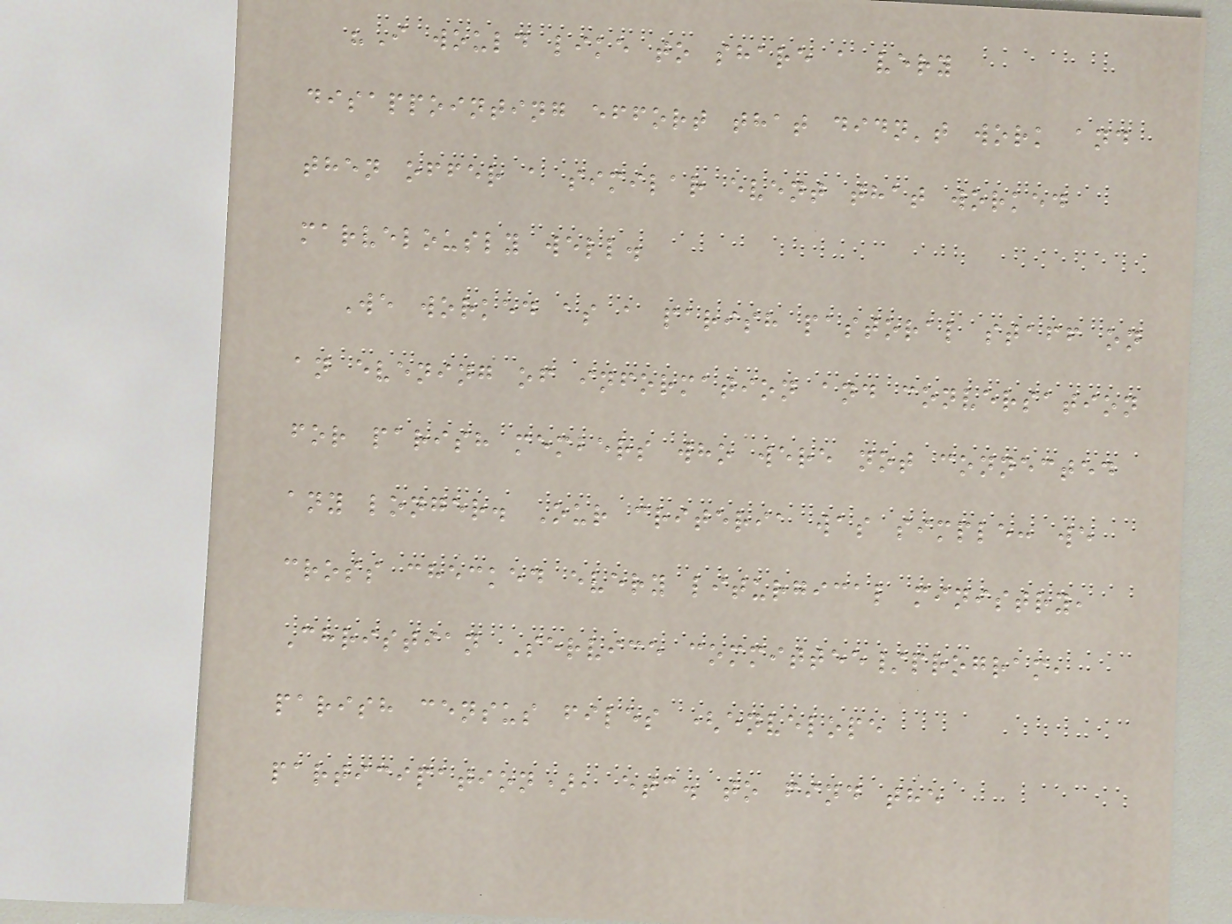"I would like to share a very
disappointing effort that didn't work and
then offer a similar event that worked
marvelously well.
We worked as a parish pastoral staff on
an evening of information and conversation
for parish members who were not connected
any longer. Our criteria was simple: we
cross checked every liturgical ministry,
Christian Service committee/program,
parish census files (envelope
participation), etc. to find the
